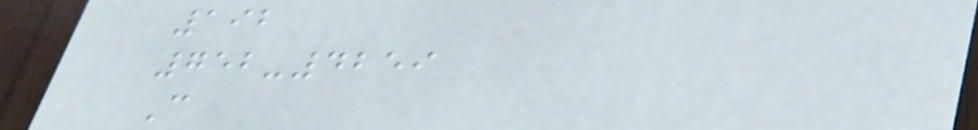192
752-4259
C
